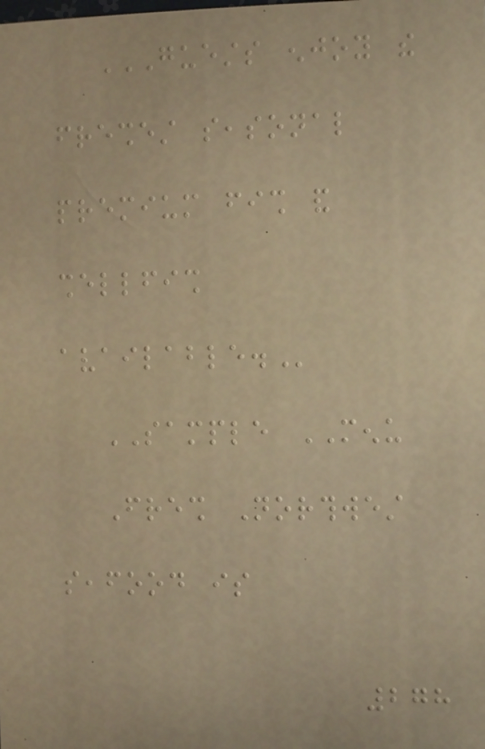GUESTS ENJOY THE
FRESHEST SEASONAL
PREMIUM FISH AND
SHELLFISH
AVAILABLE.
SAMPLE MENU
Fresh Northwest
seafood is
278
